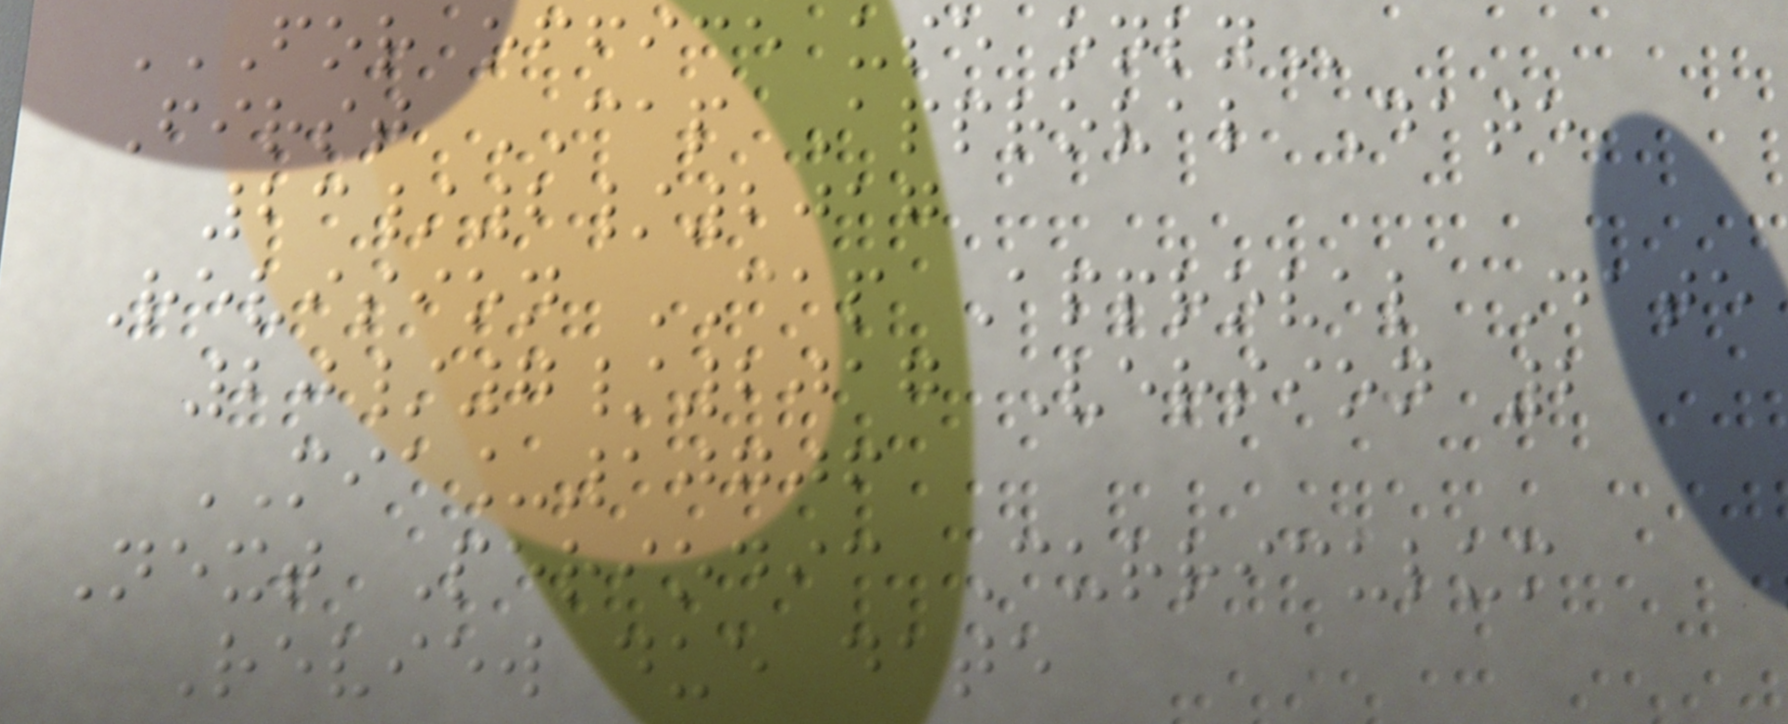FOR OFFICE USE ONLY
First CAP Approval Date
23/2/2017
Revision CAP Approval Date
20/7/2017 Version 2
MIA_10706
Next Periodic Curriculum
Review due date
